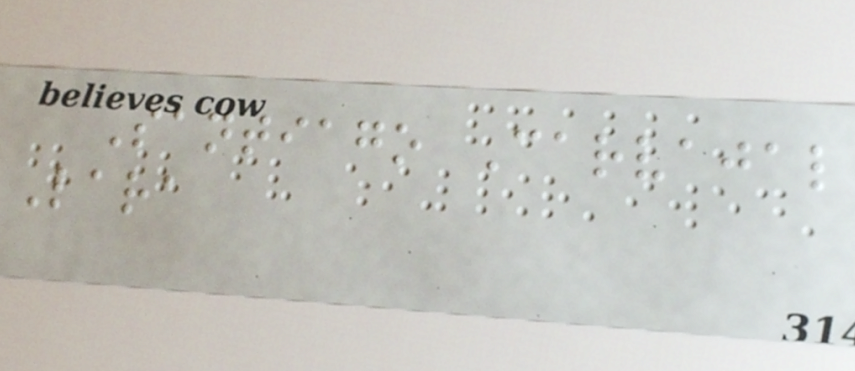Santiago Carvajal
Lara
